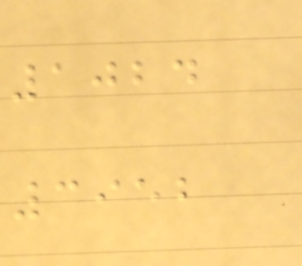1024
3952
